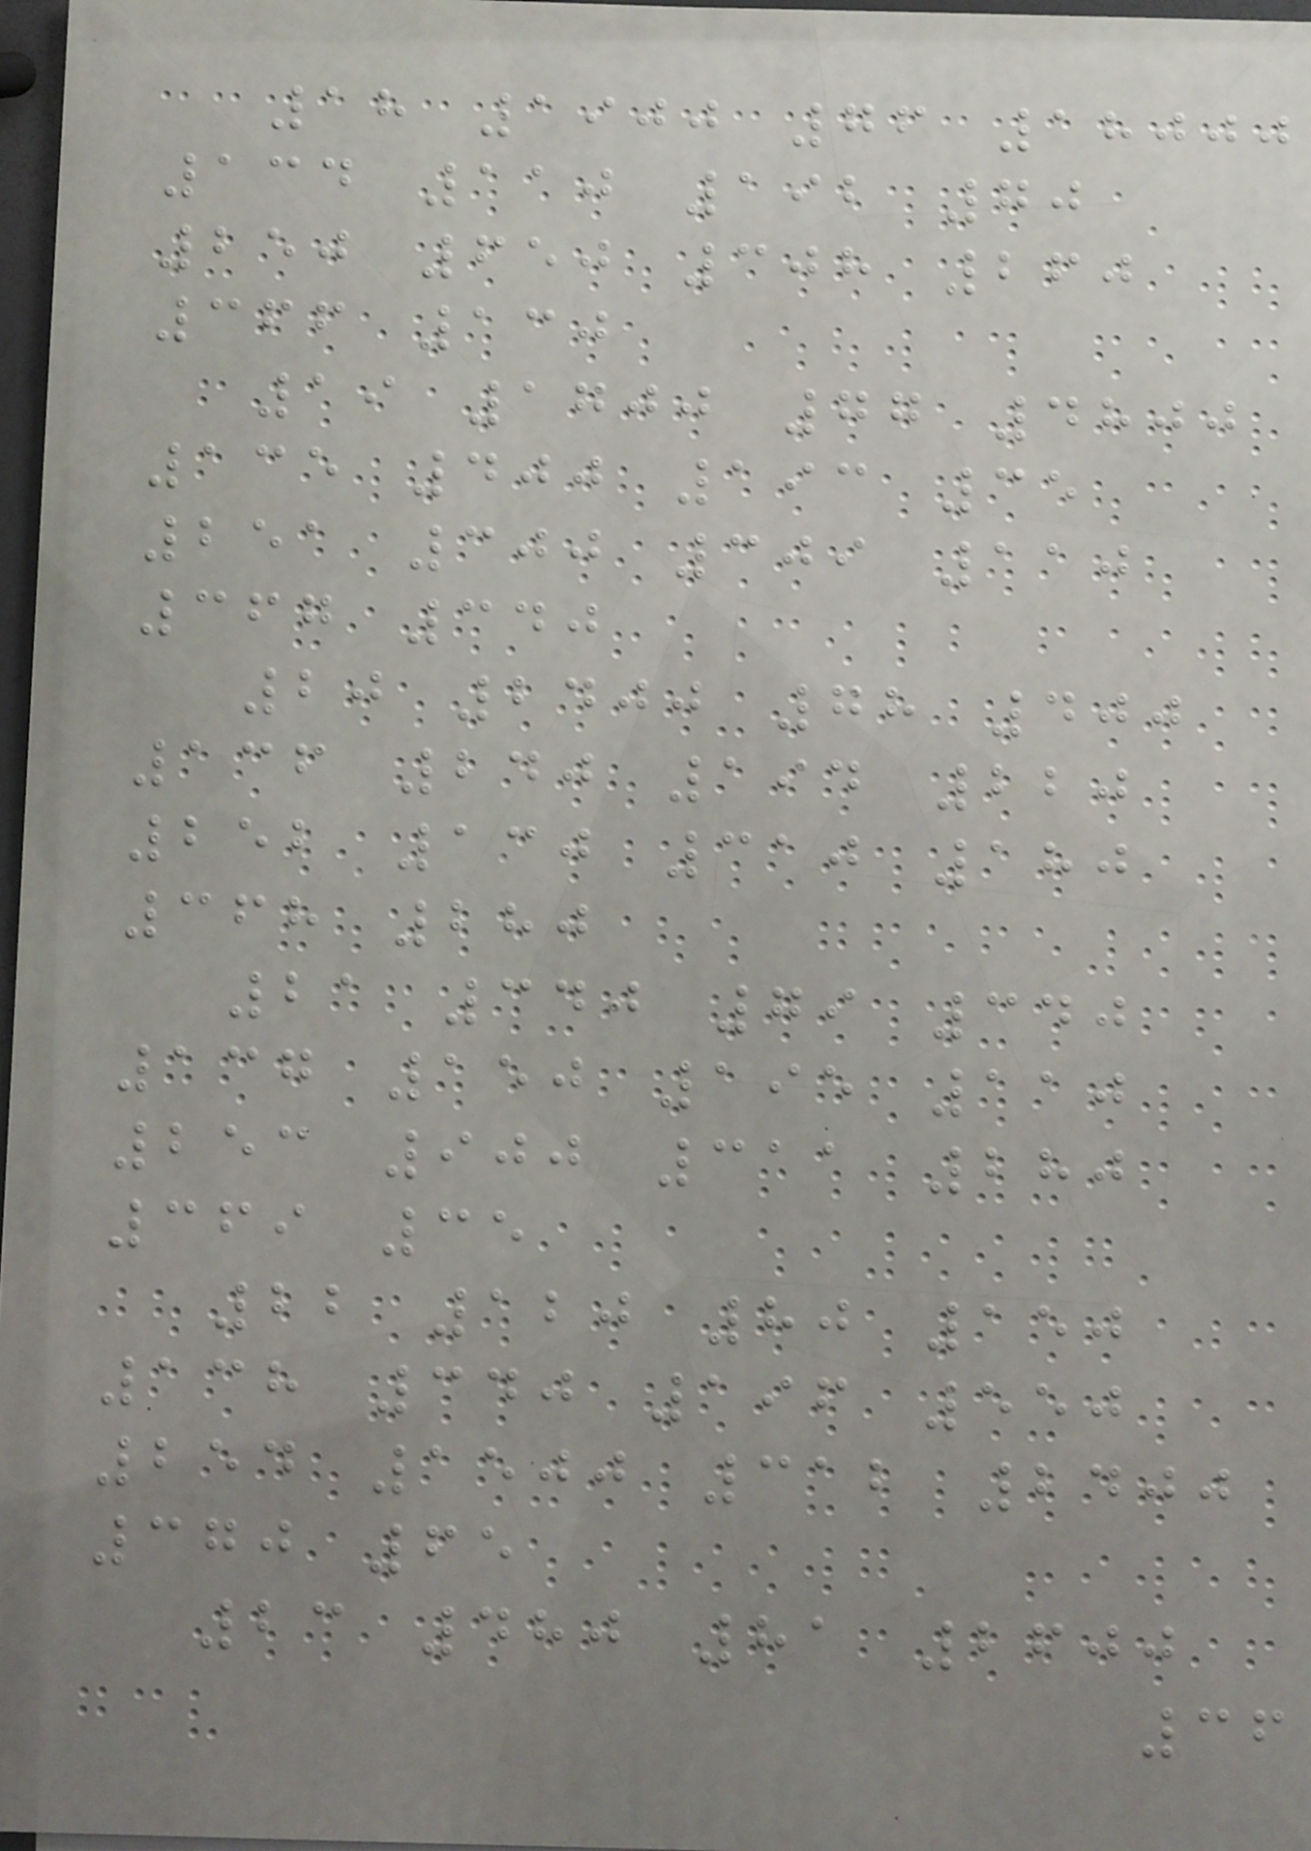18 1900 76 18000
134 110 192 70
250 650 308 260
366 130
19 1700 77 4800
135 400 193 35
251 300 309 110
367 340
20 2400 78 400
136 240 194 220
252 130 310 180
368 280
21 340 79 340
137 150 195 110
253 900 311 280
369 35
22 120 80 150
138 340 196 550
254 1500 312 2400
370 65
23 480 81 2600
36
